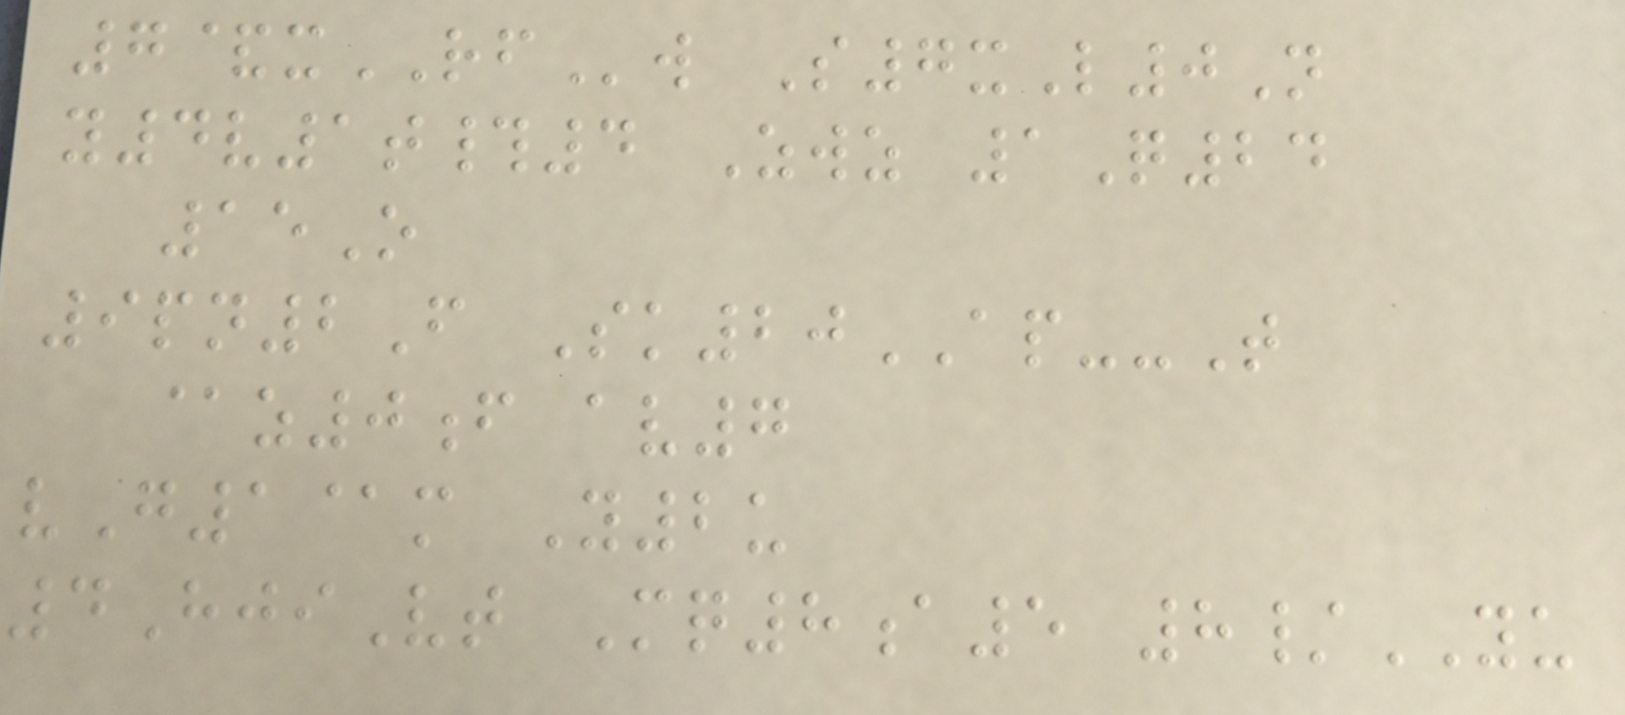7&xRFw S7xL0N
y4v1t#4 Zwz 1Q24
15O
9pn2F Sk20AP--T
@z0f av7
vG1@m Y2u
4HjiVt Mq8a5 8/YU
